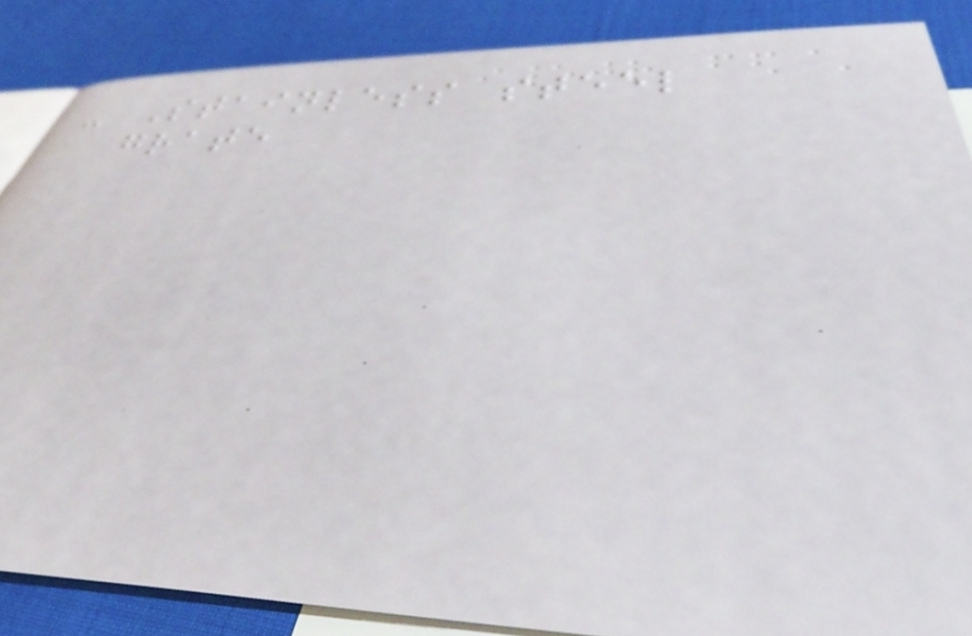- Stainless steel
grate
